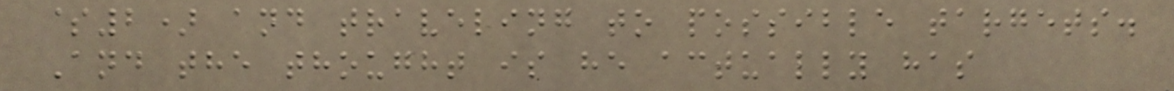$2) and traveling to possible targets.
And the thought is he actually has
